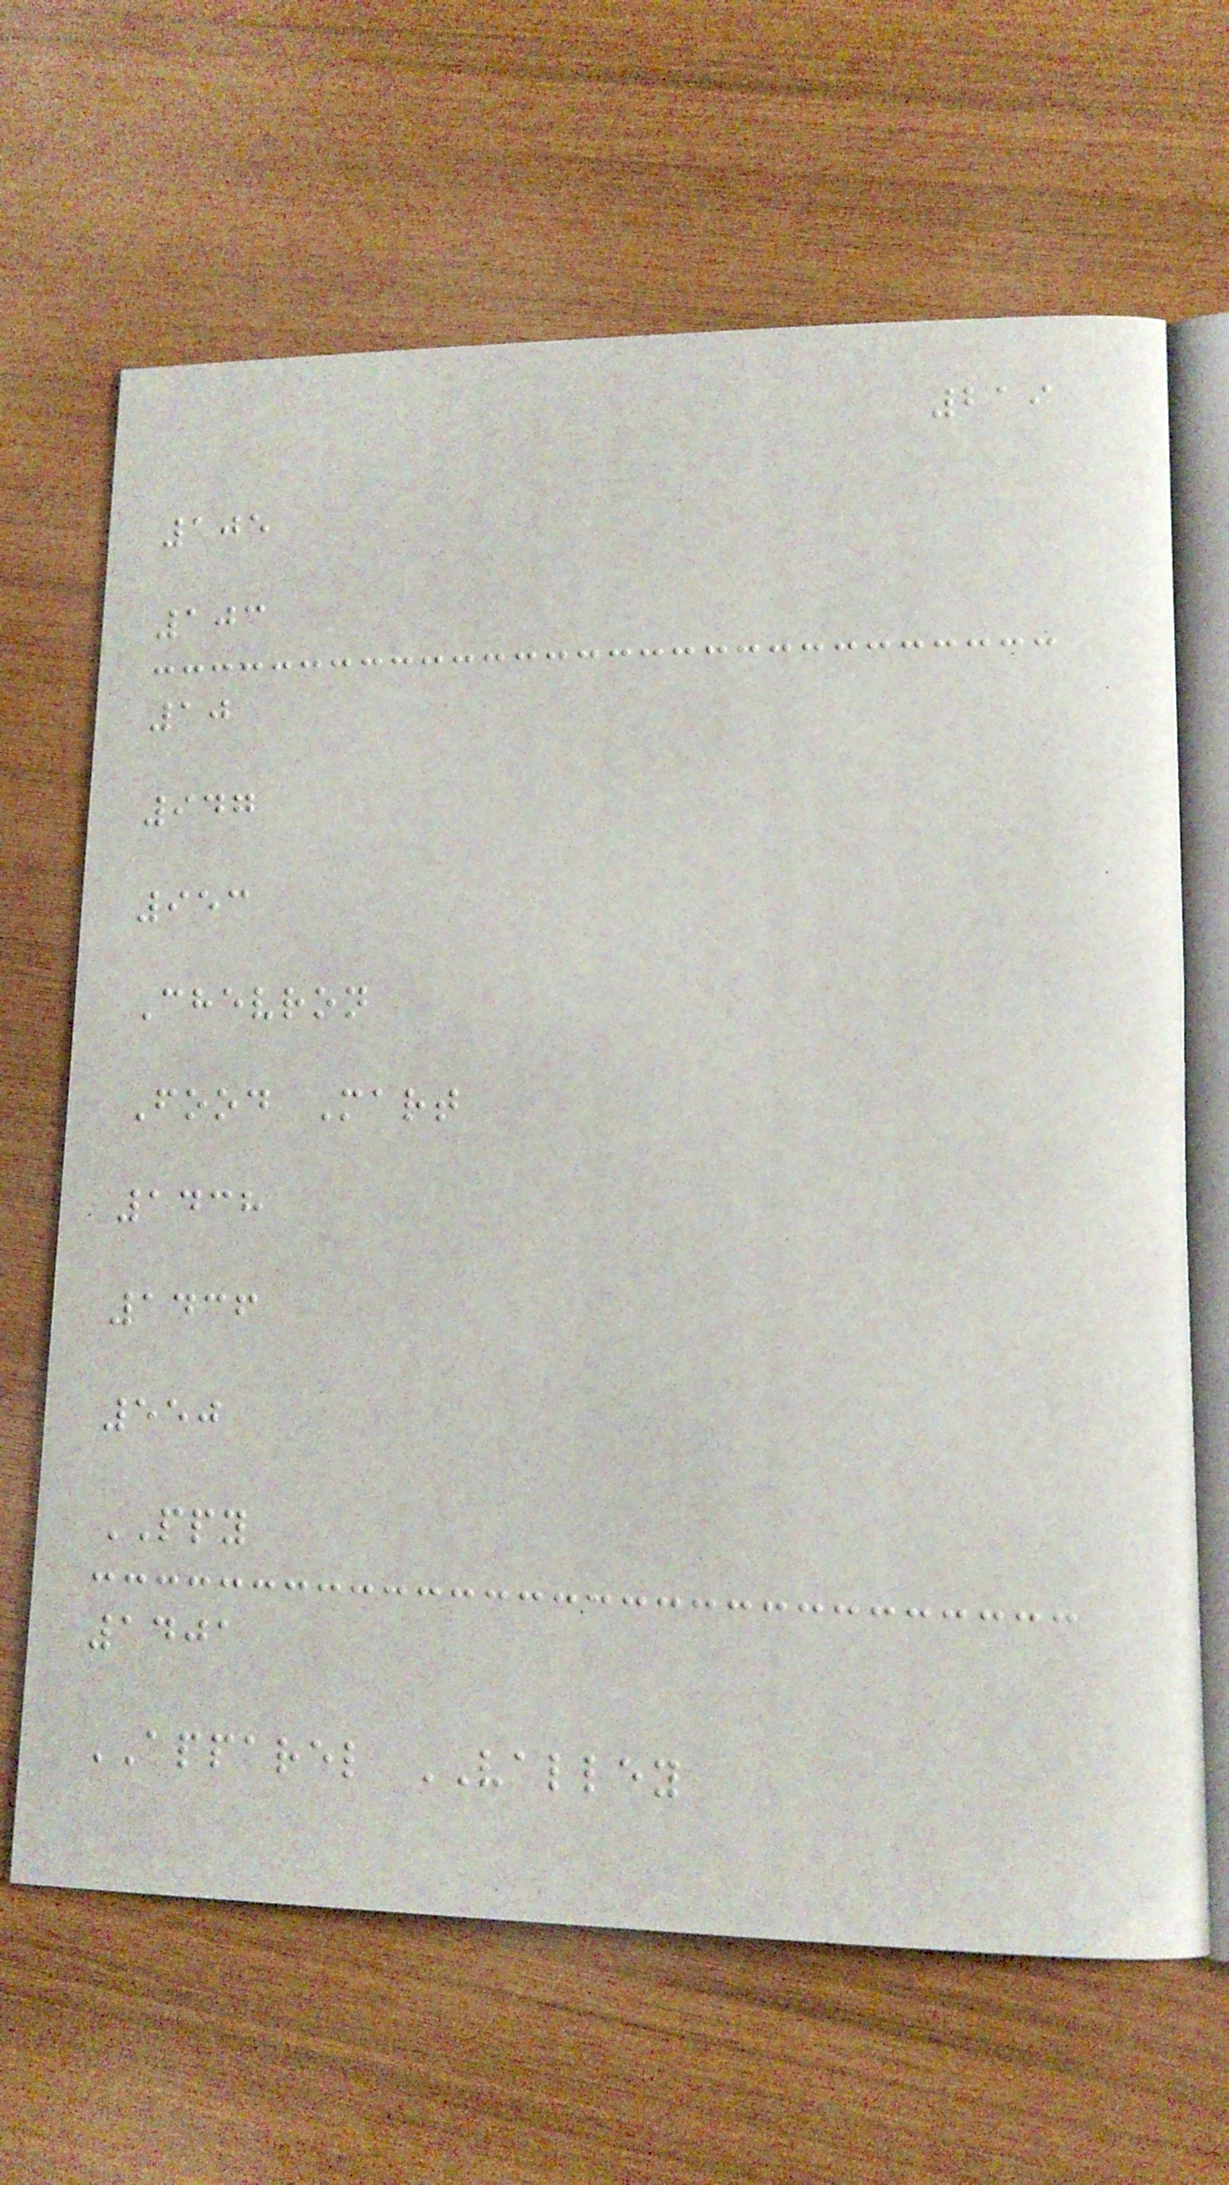219
105
103
10
947
953
Chevron
Food Mart
1438
1436
550
PPY
1401
APPAREL VALLEY
